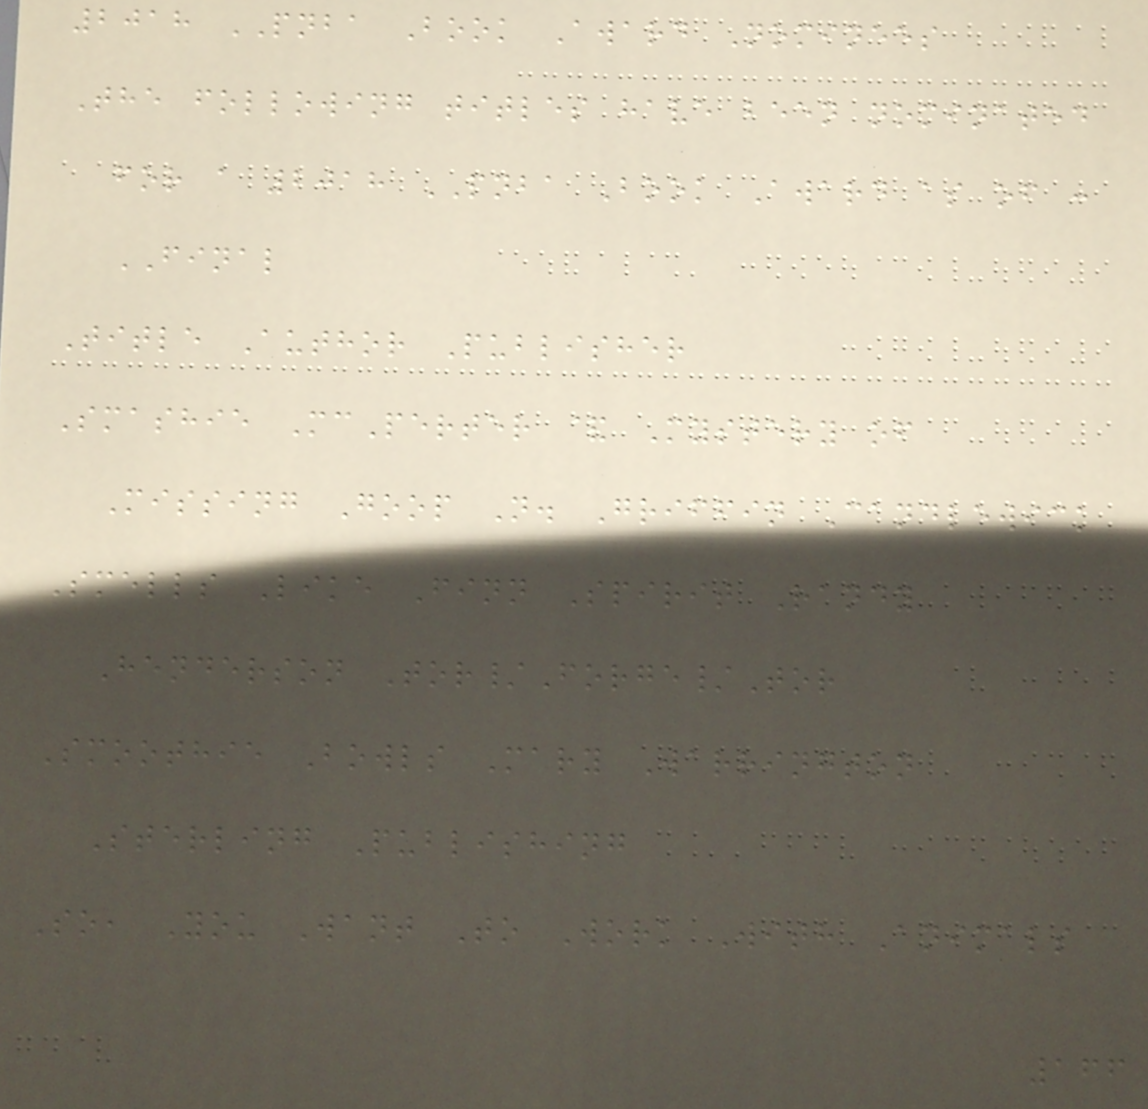2018 PNBA Book Award Nominees
The following titles have been nominated
for a 2018 PNBA Book Award as of :
FINAL
Title Author Publisher
Smashie McPerter & Mystery of
Missing Goop N. Griffin Candlewick
Smells Like Finn Spirit Randy
Henderson Tor/Forge/Tor
Smoothie Bowls Mary Warrington
Sterling Publishing
So, You Want To Work With Animals
166
